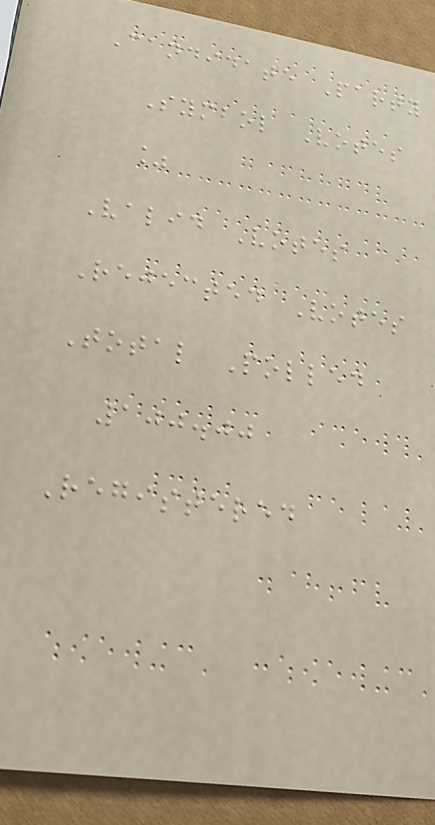Candidate Party
Symbol Votes
%
Valid Votes
Rejected Votes
Total Polled
100.00
Registered
